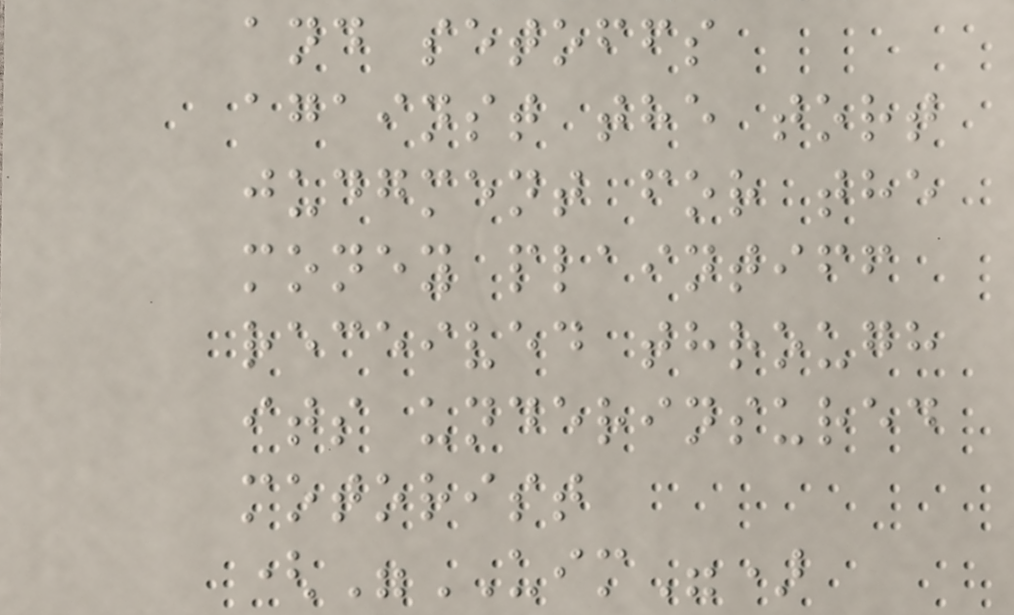and setoffs
against the tort
judgment for the
money plaintiff
received through
its underinsured
motorist
("UIM")
